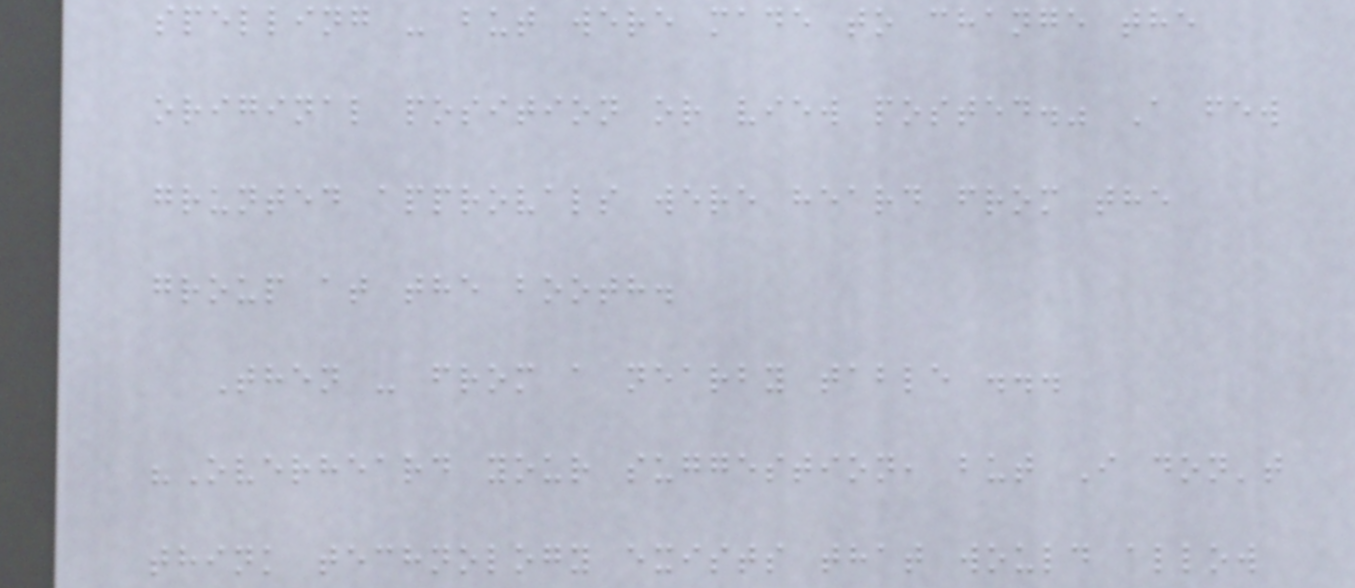spelling - but were made to change the
original position or view posted." A few
grunted approvals were heard from the
group at the booth.
Then - from a nearby table ...
"Overheard your suggestion, but I don't
think technology exists that would allow
